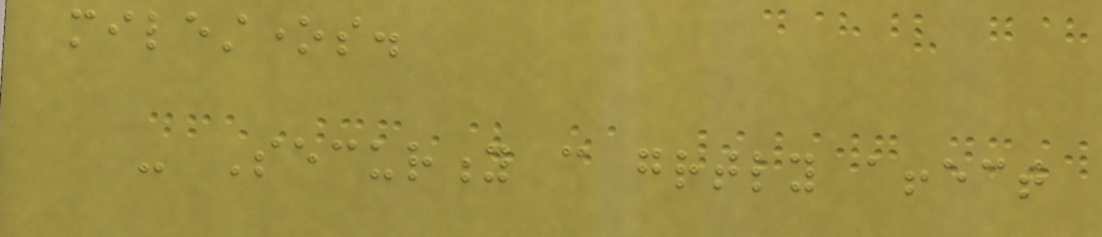milestones.
- Security can greatly affect
